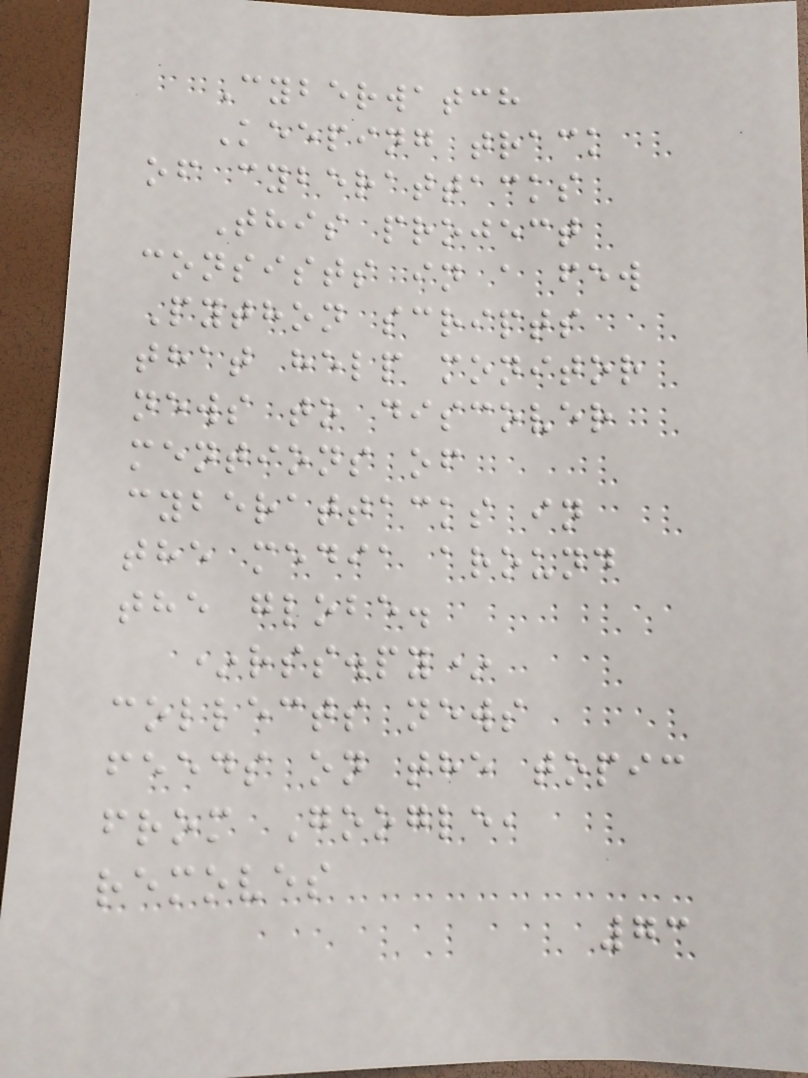Cyberwatch
Keeping track
of cyberattacks
This project
consists in a few
Python scripts
that help monitor
news to discover
mentions of
cyberattacks in
the media around
the globe.
*rss.py*
collects news
feeds on the topic
from Google,
removes
73
